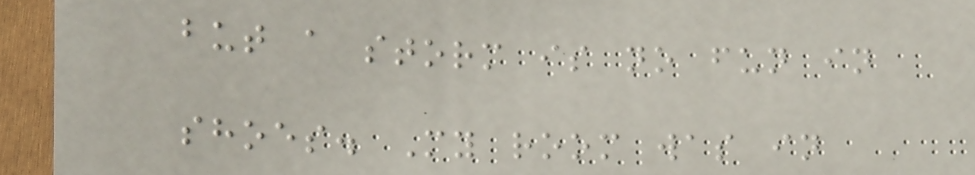but a storm is no fun in
shoes. My room was in
